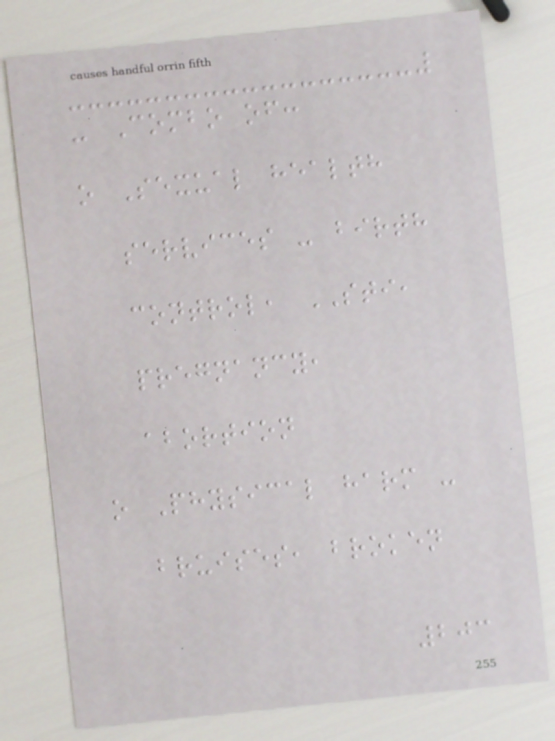- Combo of:
o Sexual health
services - birth
control, STI,
pregnancy,
abortion
o Physical harm -
bruises, broken
203
